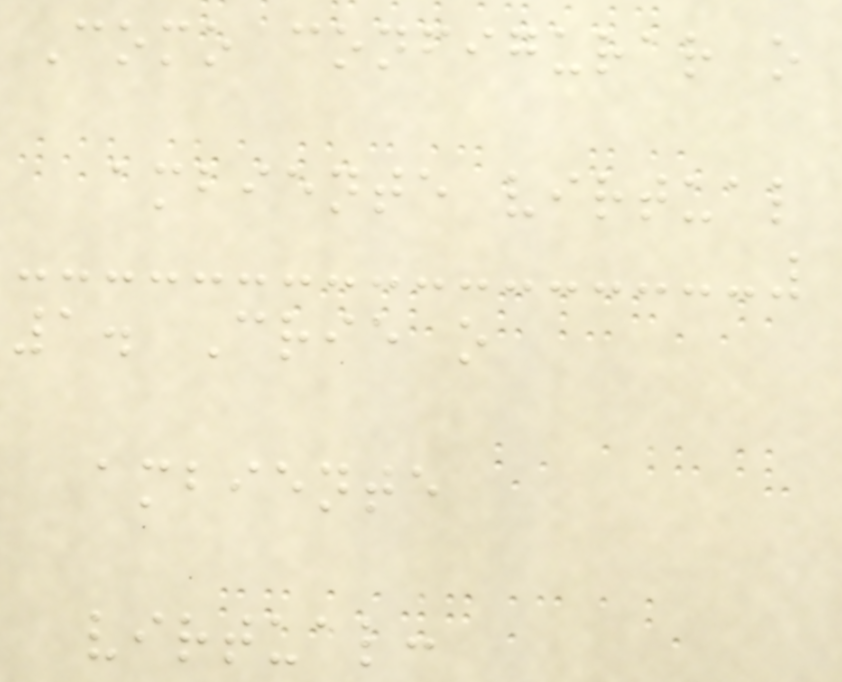Como configurar o
ambiente virtual
1. Crie o
ambiente
virtual:
